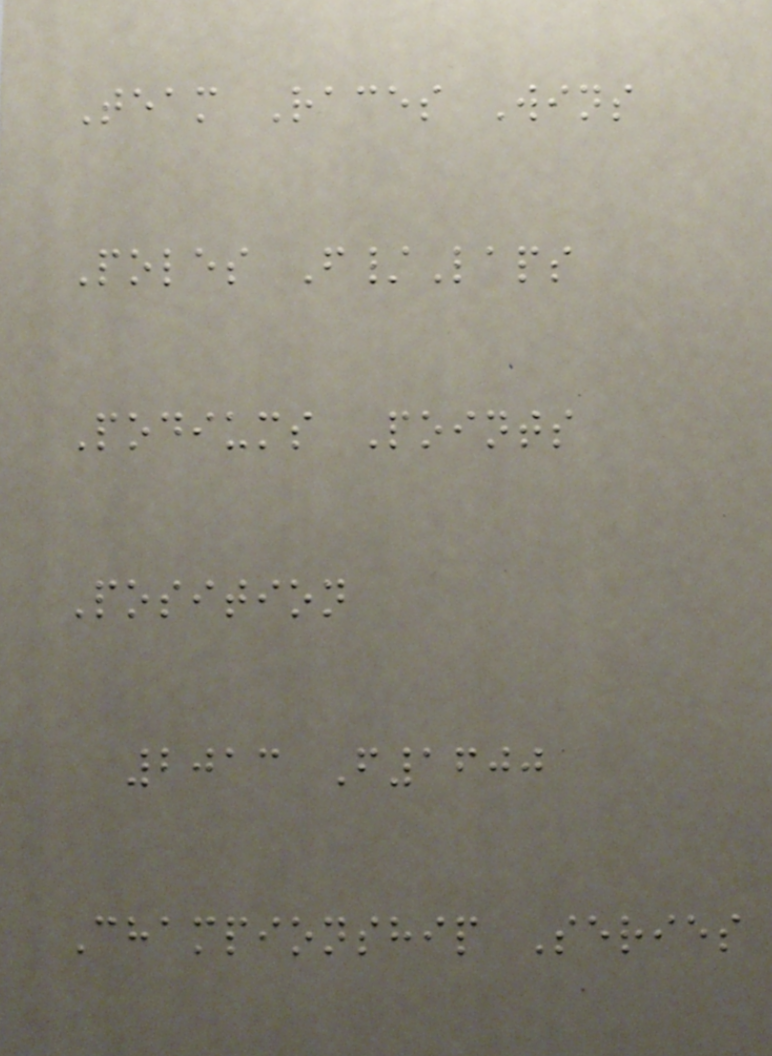Team Races Wins
Poles F/Laps
Podiums Points
Position
2013 F1600
Championship Series
